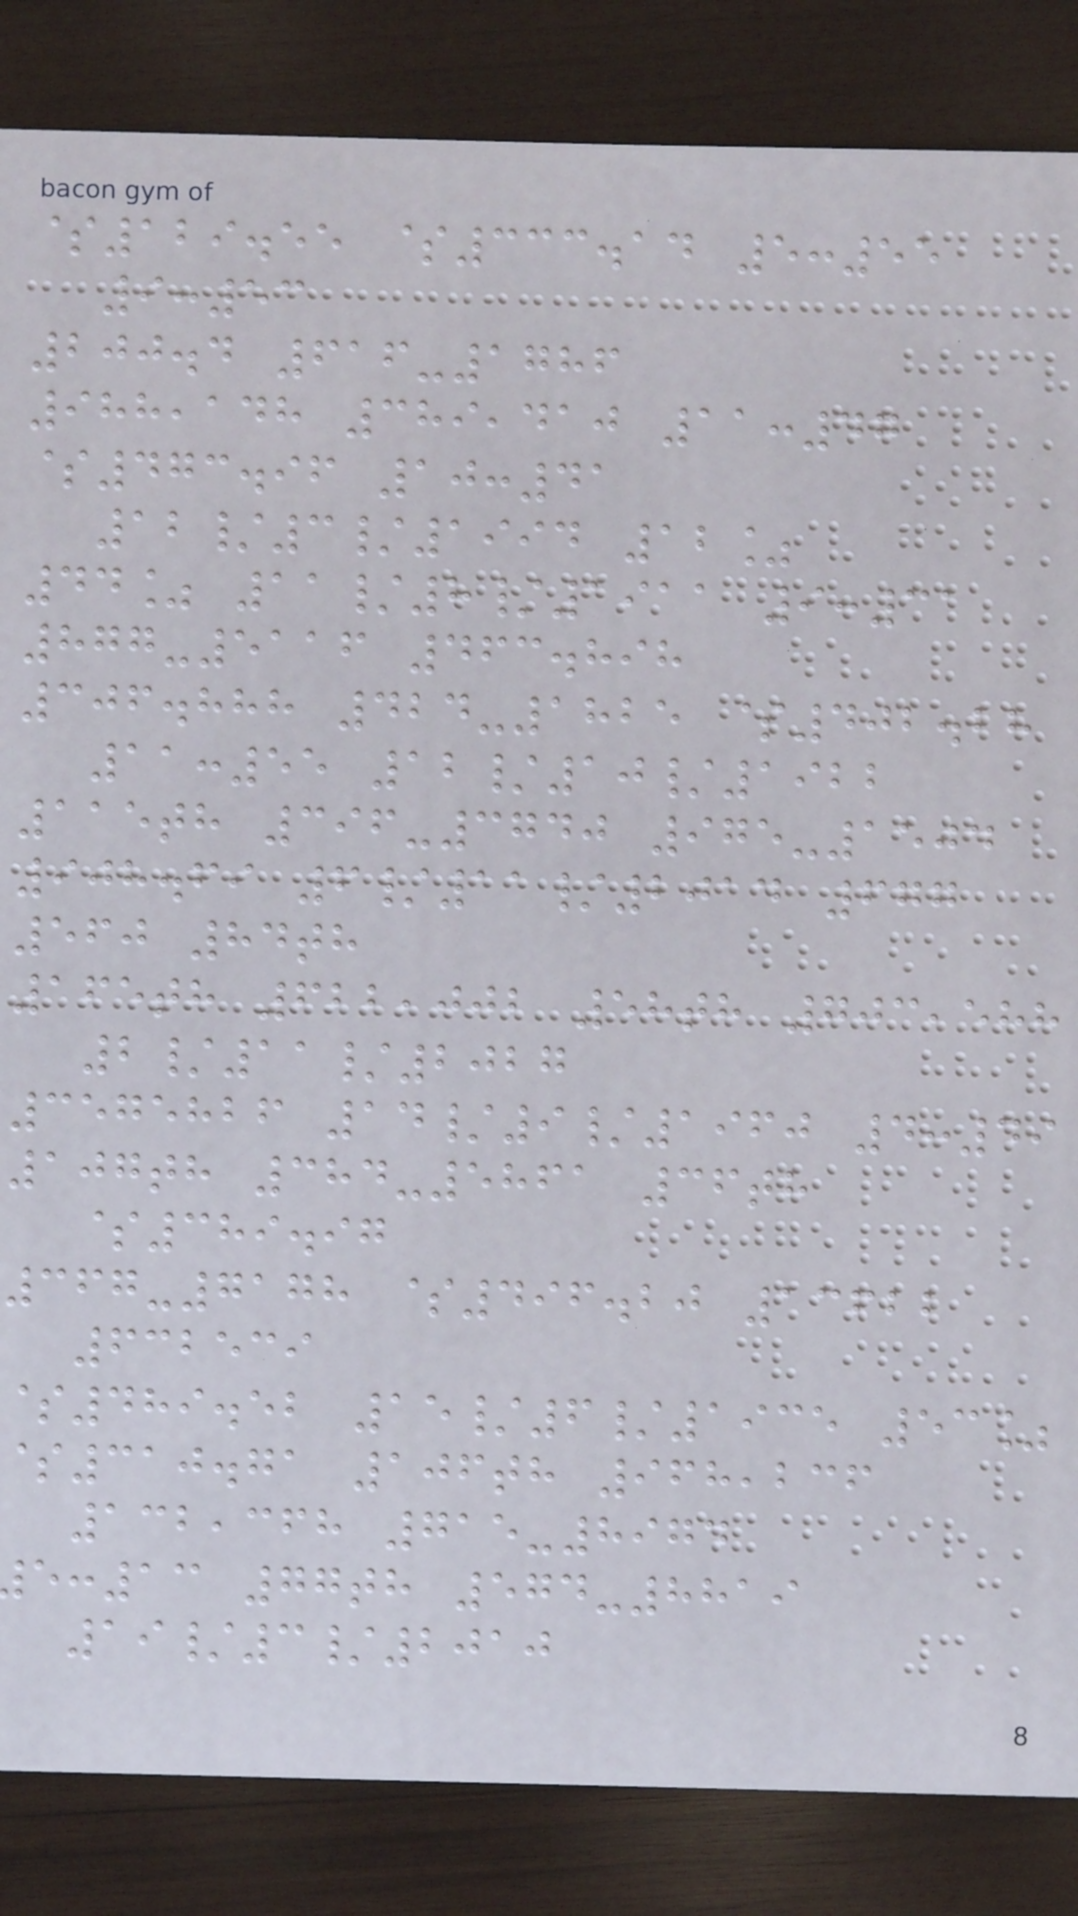$129.55 $333.14 5:55
9:53
200.4 616-1786
988,148 389,410 11:47
$473.96 10:41
12/3/1994 12%
44% 11/8/1911 9:31
877-5116 463.898
306.888 424-1825 $402.28
11:55 12/10/1922
115th 396-3740 975-1504
908.69 6/11/2014 677
560 84th
165th 622,002 58th 703,588
2/11/2027
3575826 14/9/1960 4:49
107th 384-5861 36th
$389.97
367-7178 $496.20 13622
632539
$489.52 15/6/1935 53%
310.71 106th 968,236
132,368 715-8974
:13 77th 574-8819
19/3/2010
